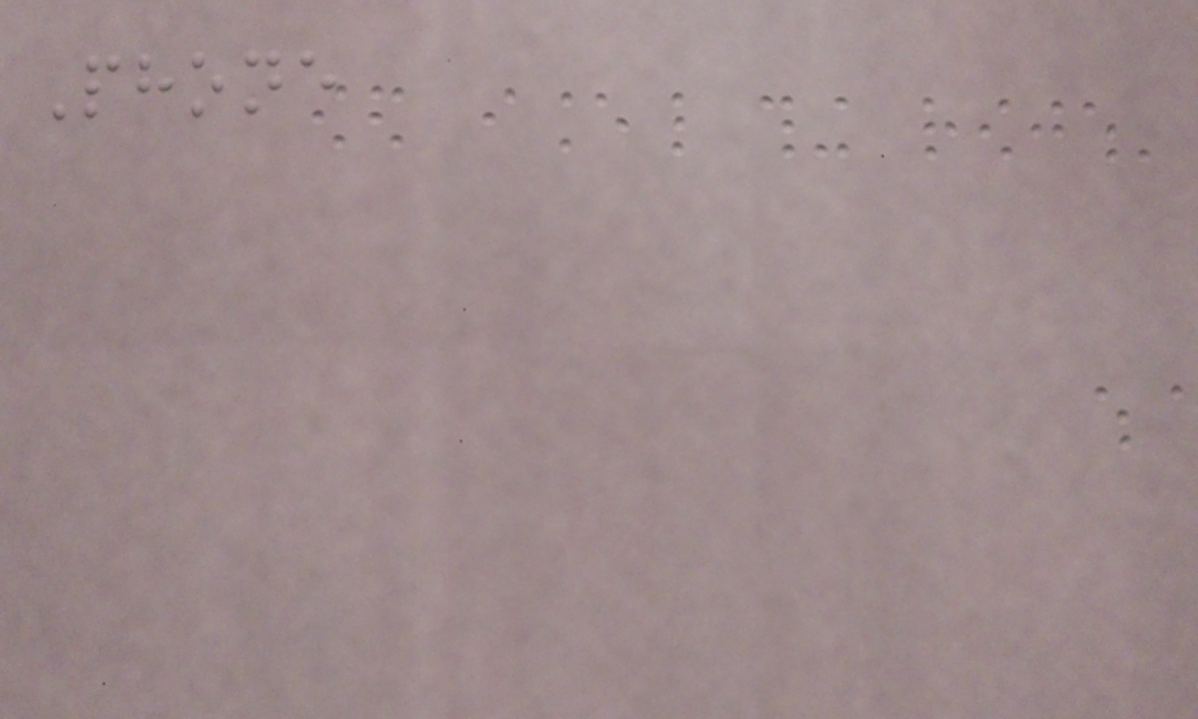Phone
